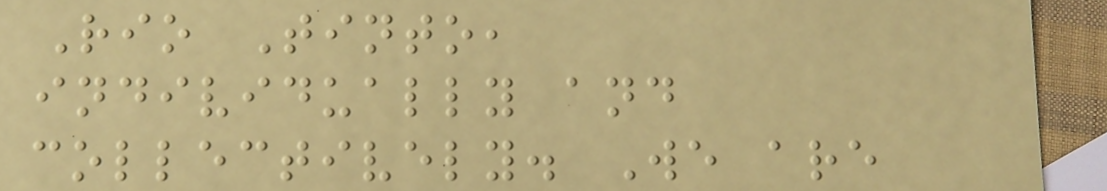Rio Tinto,
individually and
collectively. We are
